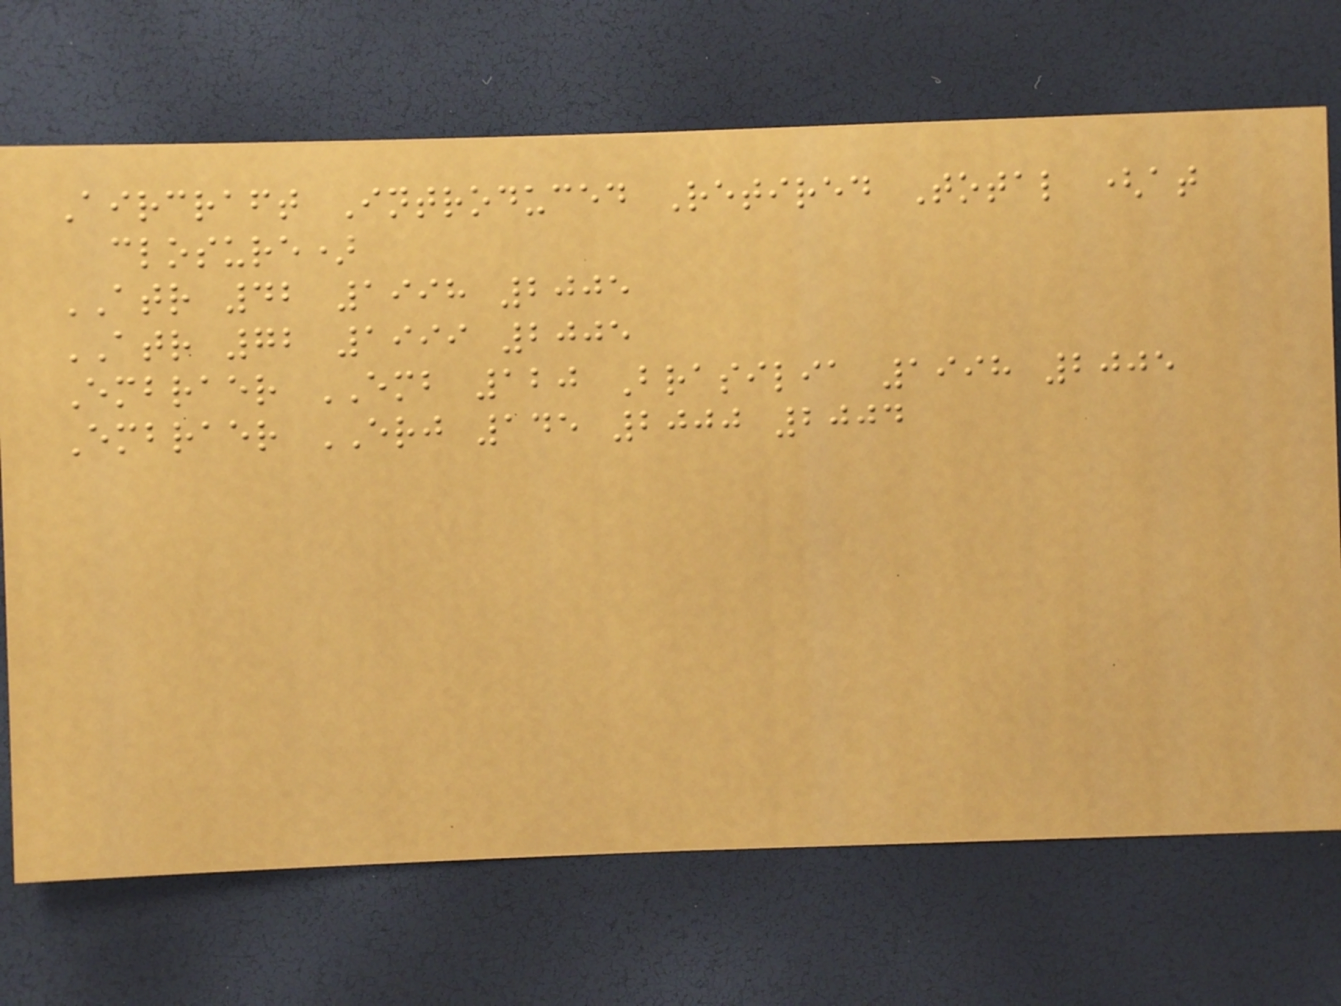Aircraft Introduced Retired Total (at
closure)
ATR 42 1998 2005
ATR 72 1999 2005
Embraer EMB 120 Brasilia 1998 2005
Embraer ERJ 145 2000 2004
